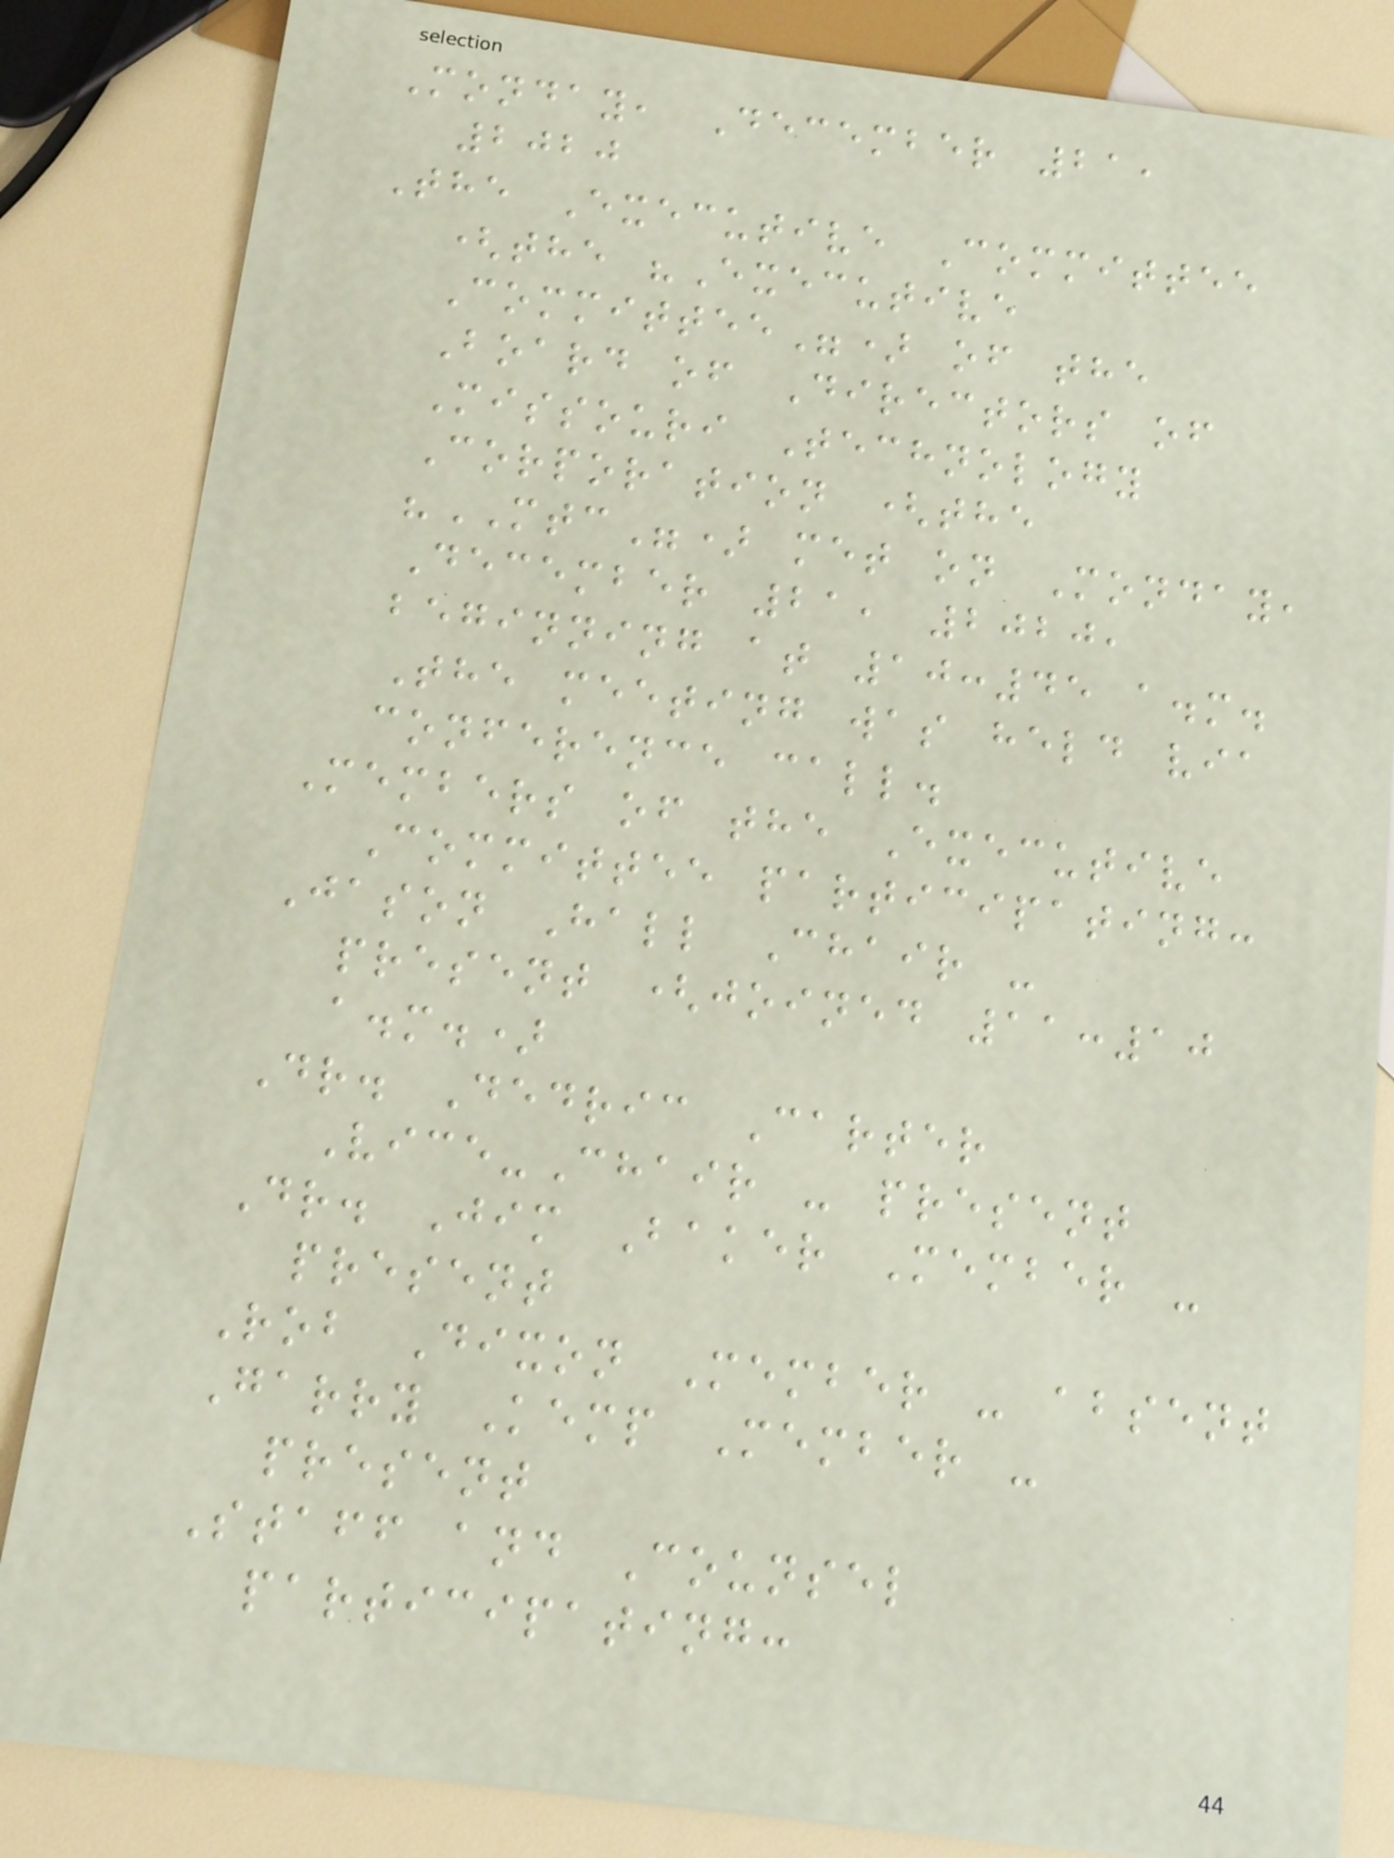Monday, December 21,
2020
The Executive Committee
(the "Executive
Committee") of the
Board of Directors of
Missouri Technology
Corporation (the
"MTC") met on Monday,
December 21, 2020,
beginning at 10:45 a.m.
The meeting was held via
conference call.
Members of the Executive
Committee participating:
Jason Hall Chair -
present (joined 11:10
a.m.)
Dr. Dedric Carter
Vice-Chair - present
Dr. Jim Baker Member -
present
Rob Dixon Member - absent
Garry Kemp Member -
present
Staff and Counsel
participating:
